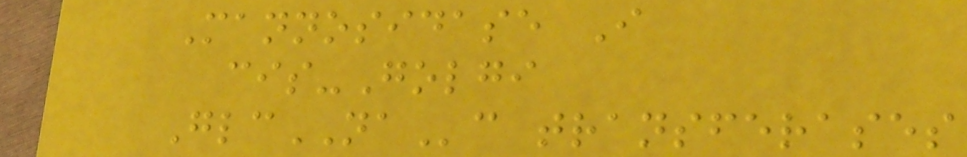Mannosidase I
cis-Golgi
GlcNAc transferases
